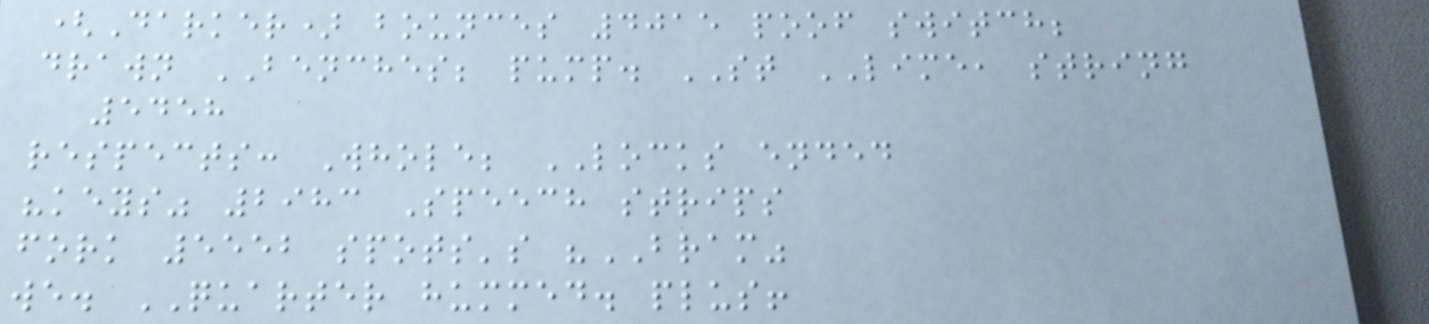(Darker) bounces 4015 poof switch;
drawn BENCHES; pump. ST LIME, string
5458
respects: Whole; LOCKS ended
"keys" 2983 Speech strips
fork 5552 spots's "BRAM"
we. QUARTER hummed. plus!
